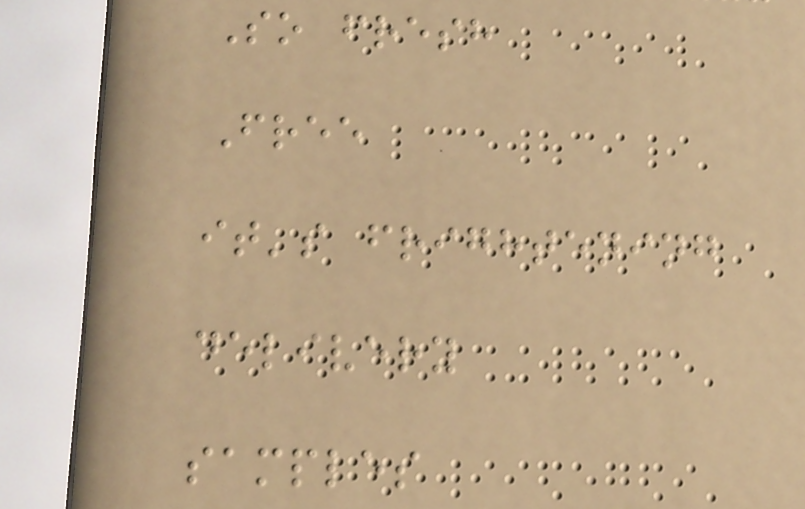So fresh
Free
it's frightening
delivery
samples
